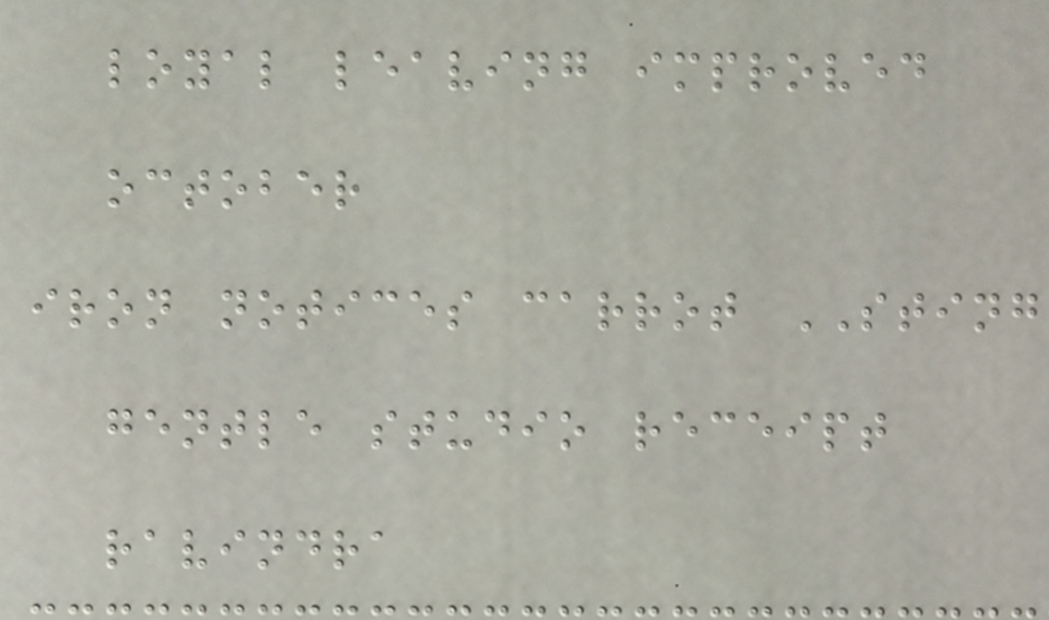loyal leaving improved
october
iron notices carrot STING
gentle studio receipt
ravindra
